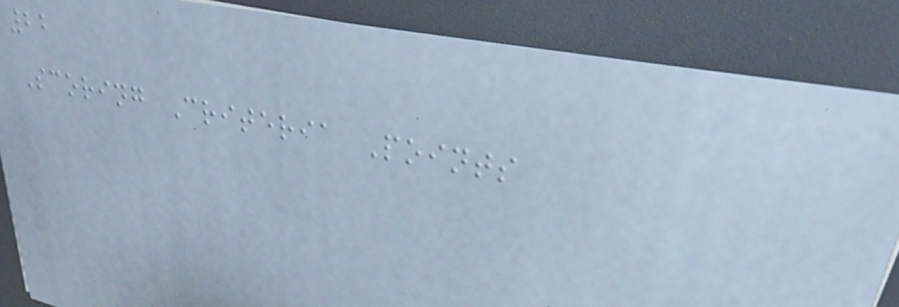22
Scoring Criteria Points
